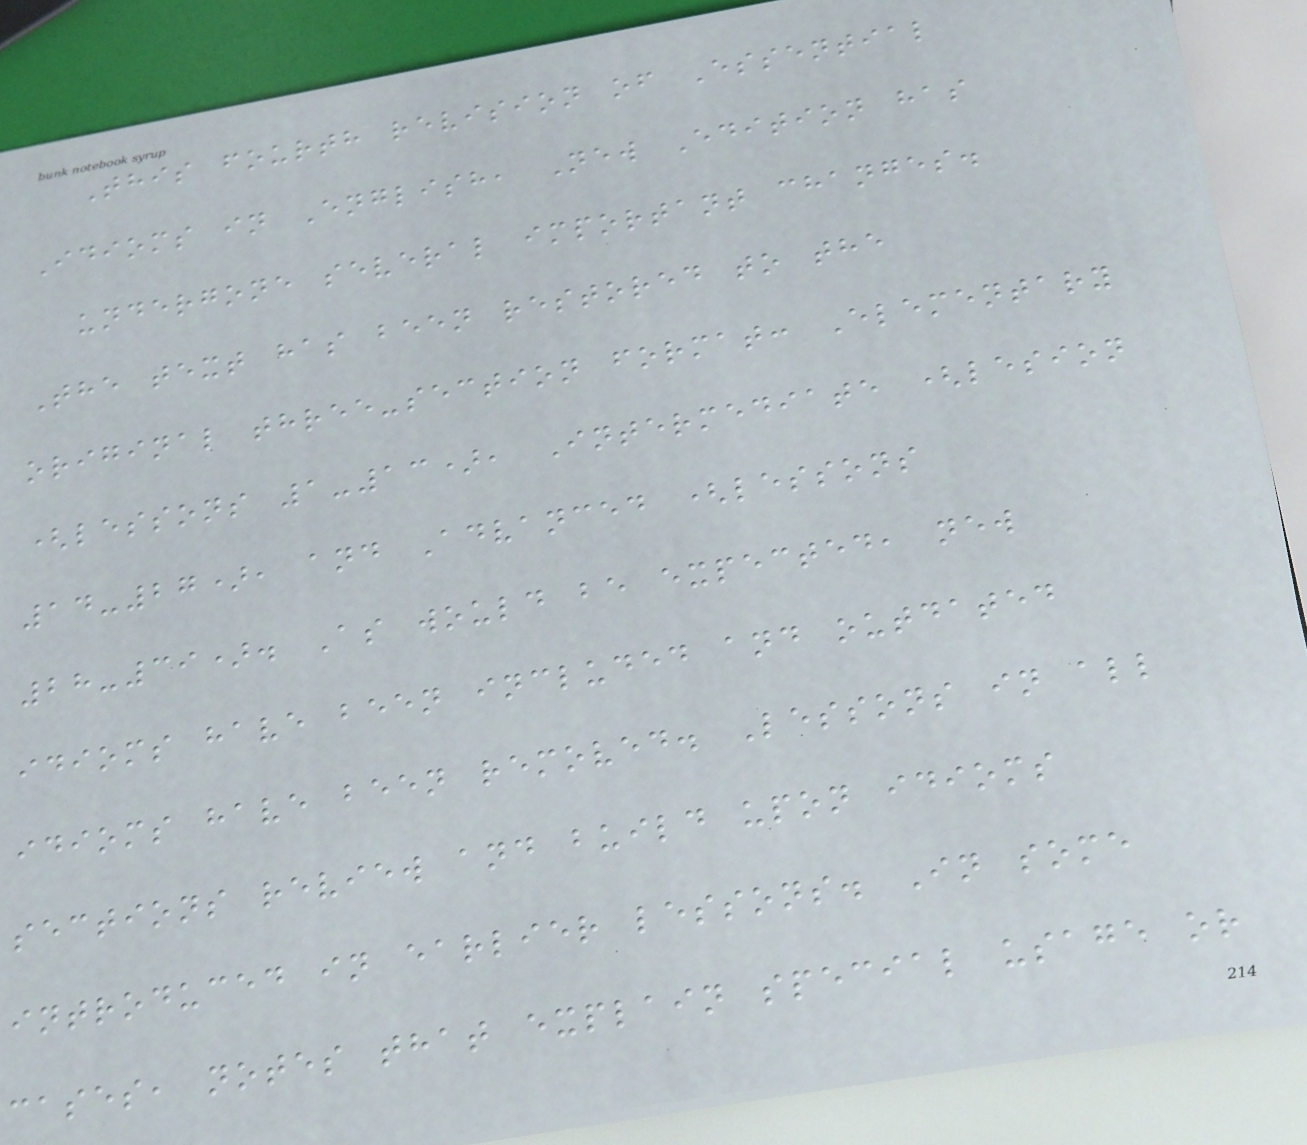This fourth revision of Essential
Idioms in English, New Edition has
undergone several important changes.
The text has been restored to the
original three-section format: Elementary
(lessons 1-13), Intermediate (lesion
14-27), and Advanced (lessons
28-39). As would be expected, new
idioms have been included and outdated
idioms have been removed. Lessons in all
sections review and build upon idioms
introduced in earlier lessons. In some
cases, notes that explain special usage or
